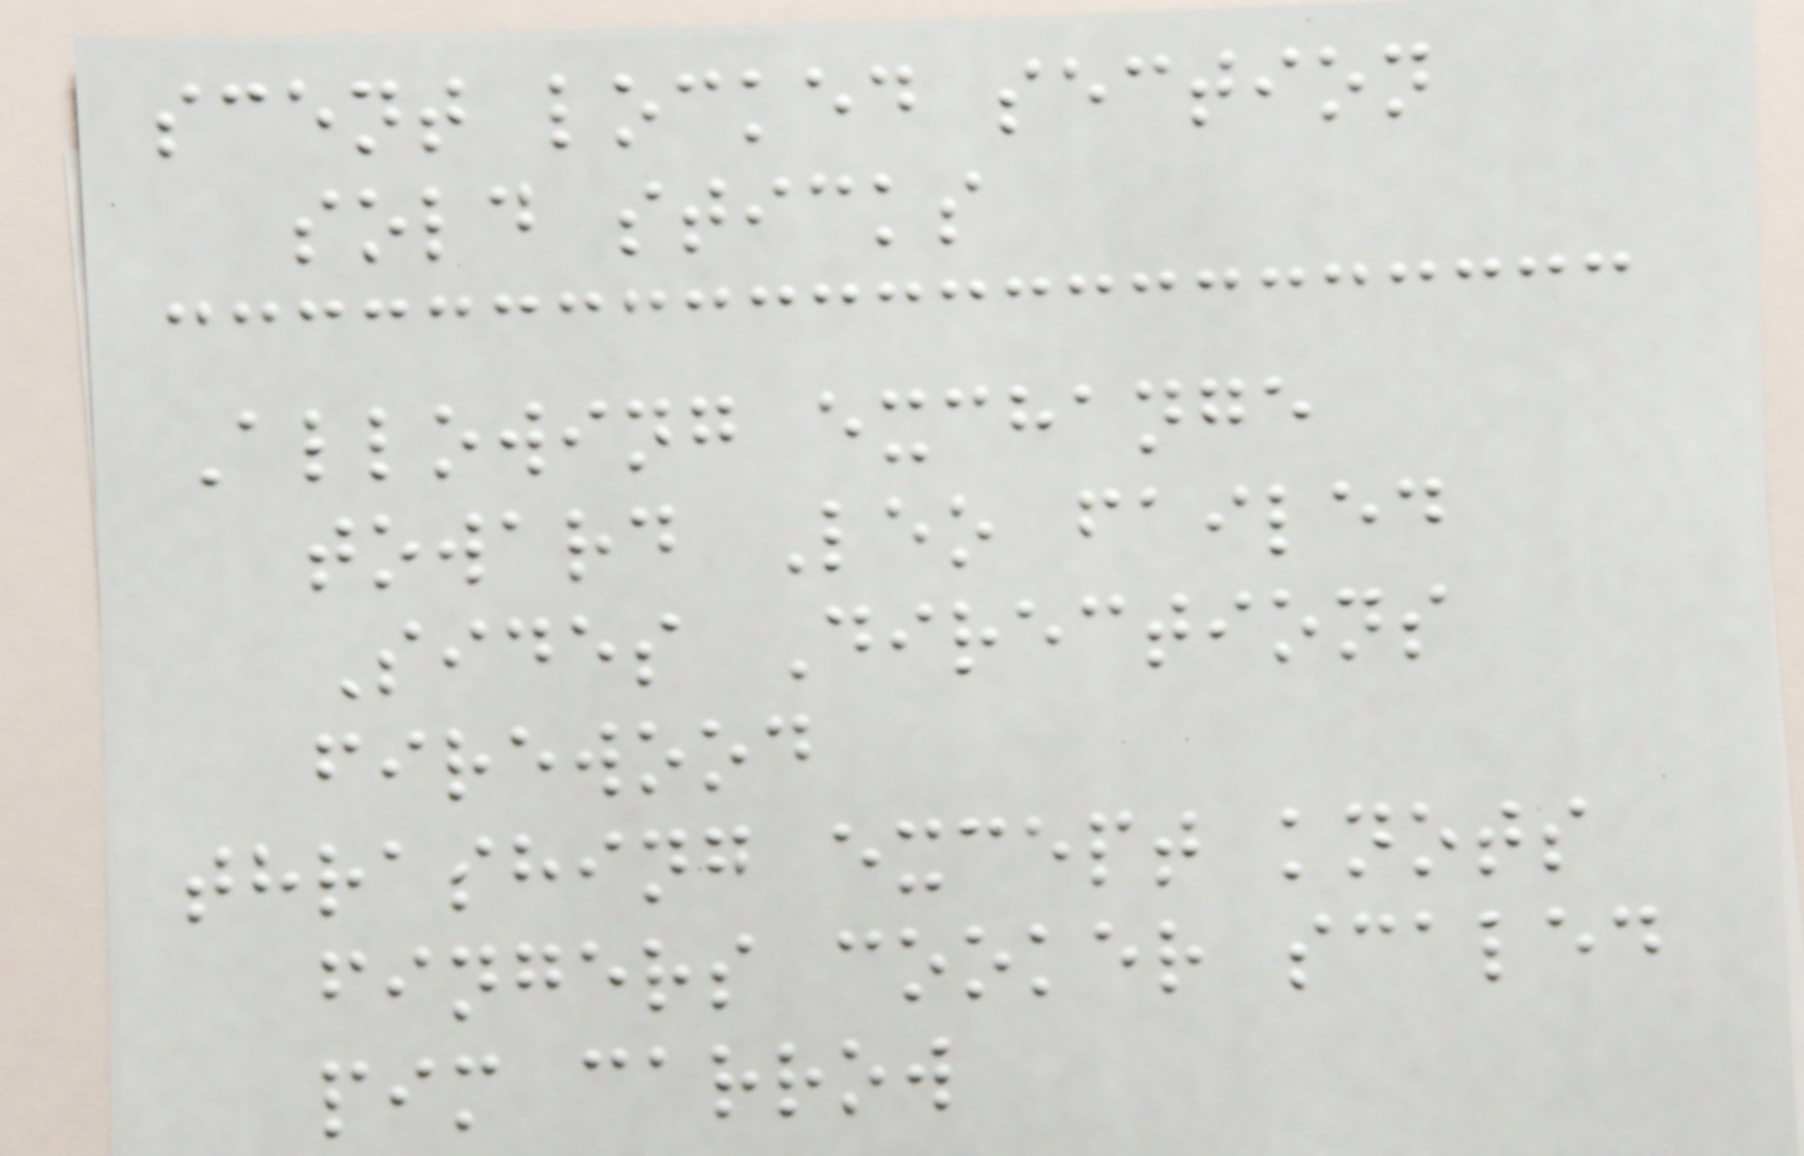scent locked section
sold sticks
Allowing exchange
toward Leo failed
Sides Directions
firewood
thrashing except knots
fingers cooker scaled
pim carrow
